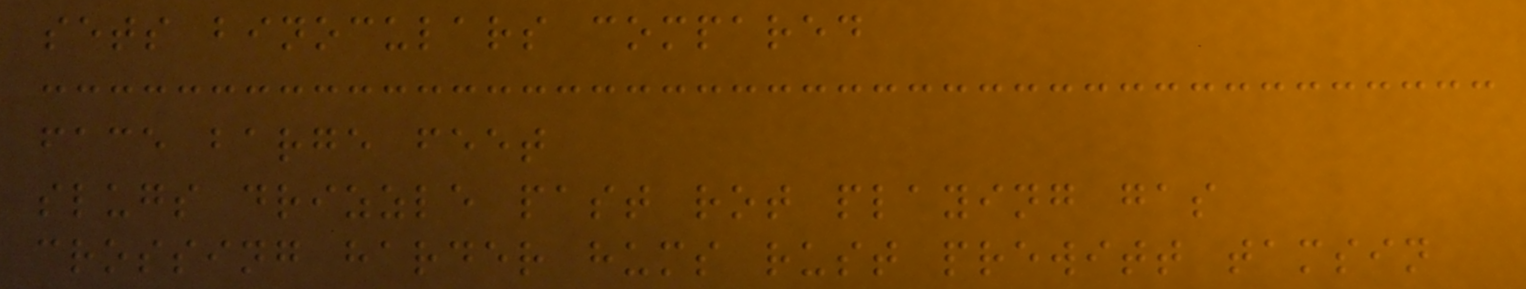sets binoculars compared
face barge feet
slugs drizzle past rot playing gas
crossing harder hums rust prewitt tamsin
